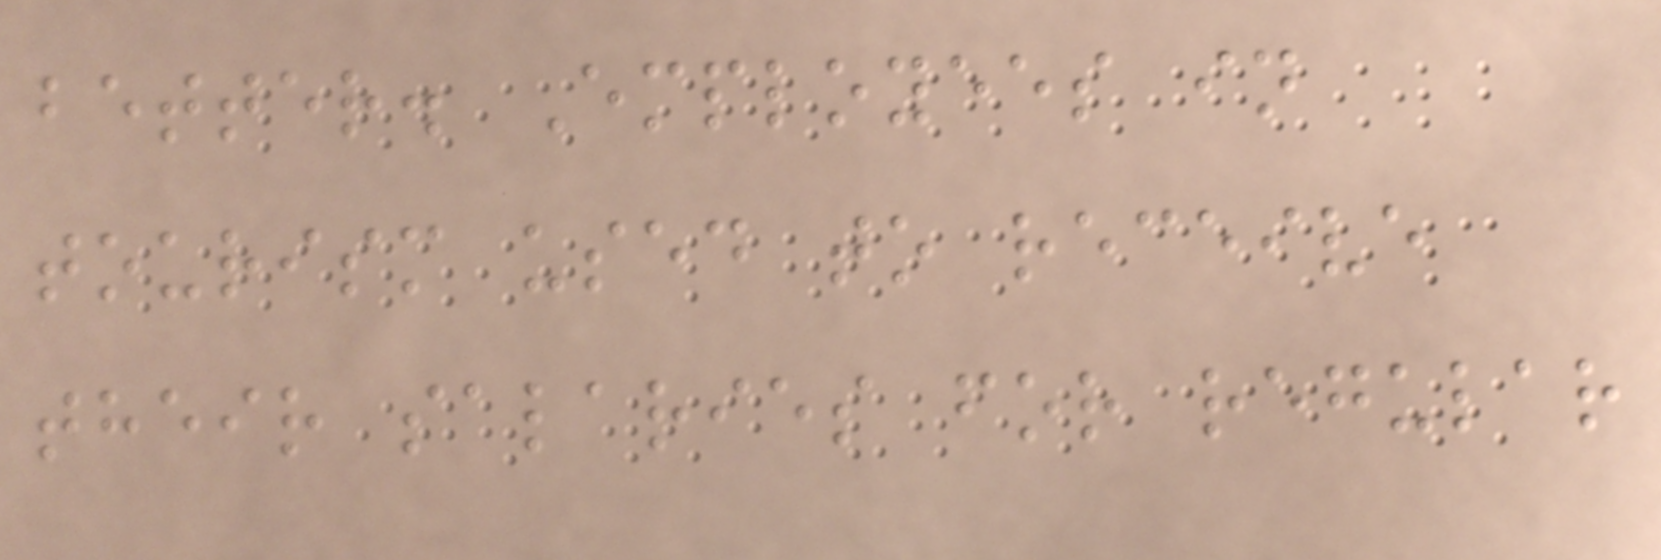better. Employees in
tourism used to receive
their salaries for regular
